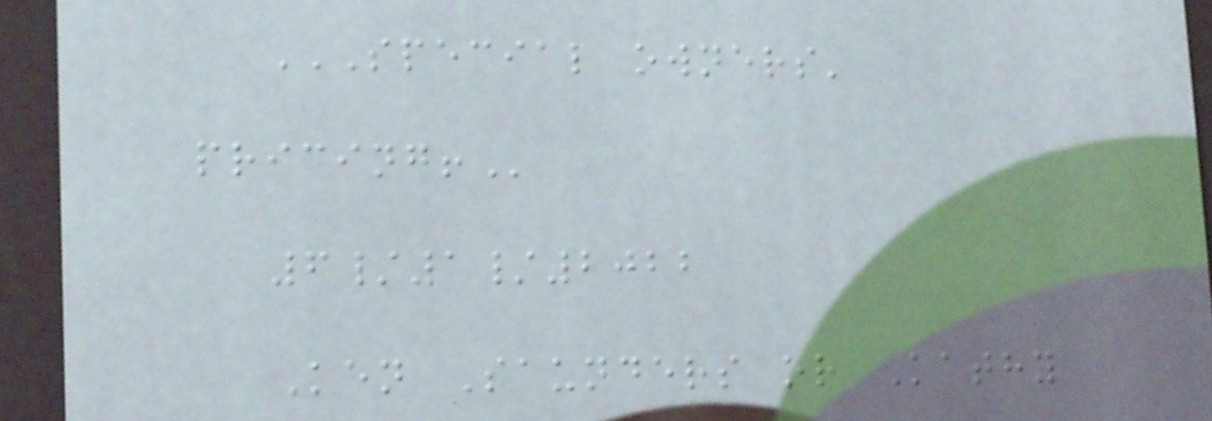SPECIAL OWNERS'
PRICING!
6/1/2022
Ken Saunders or Kathy
